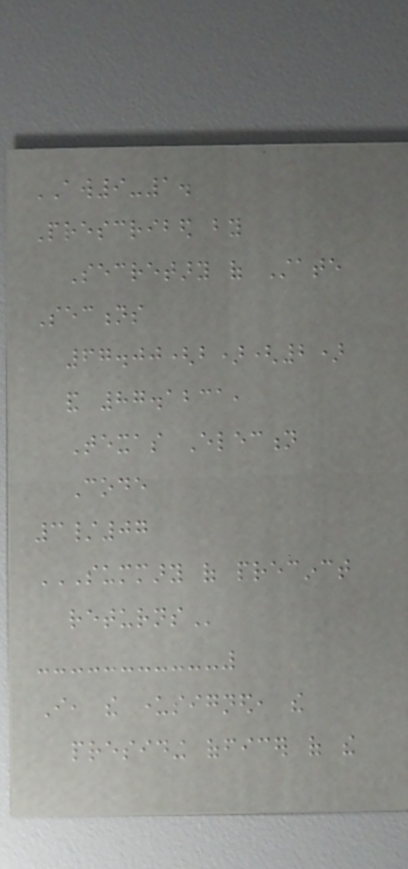AW9-1.
Prescribed by
Secretary of State
Sections
67.00(b)(2)
and 87.1231,
Texas Election
Code
3/07
SUMMARY OF PRECINCT
RETURNS
I, the undersigned, the
presiding officer of the
